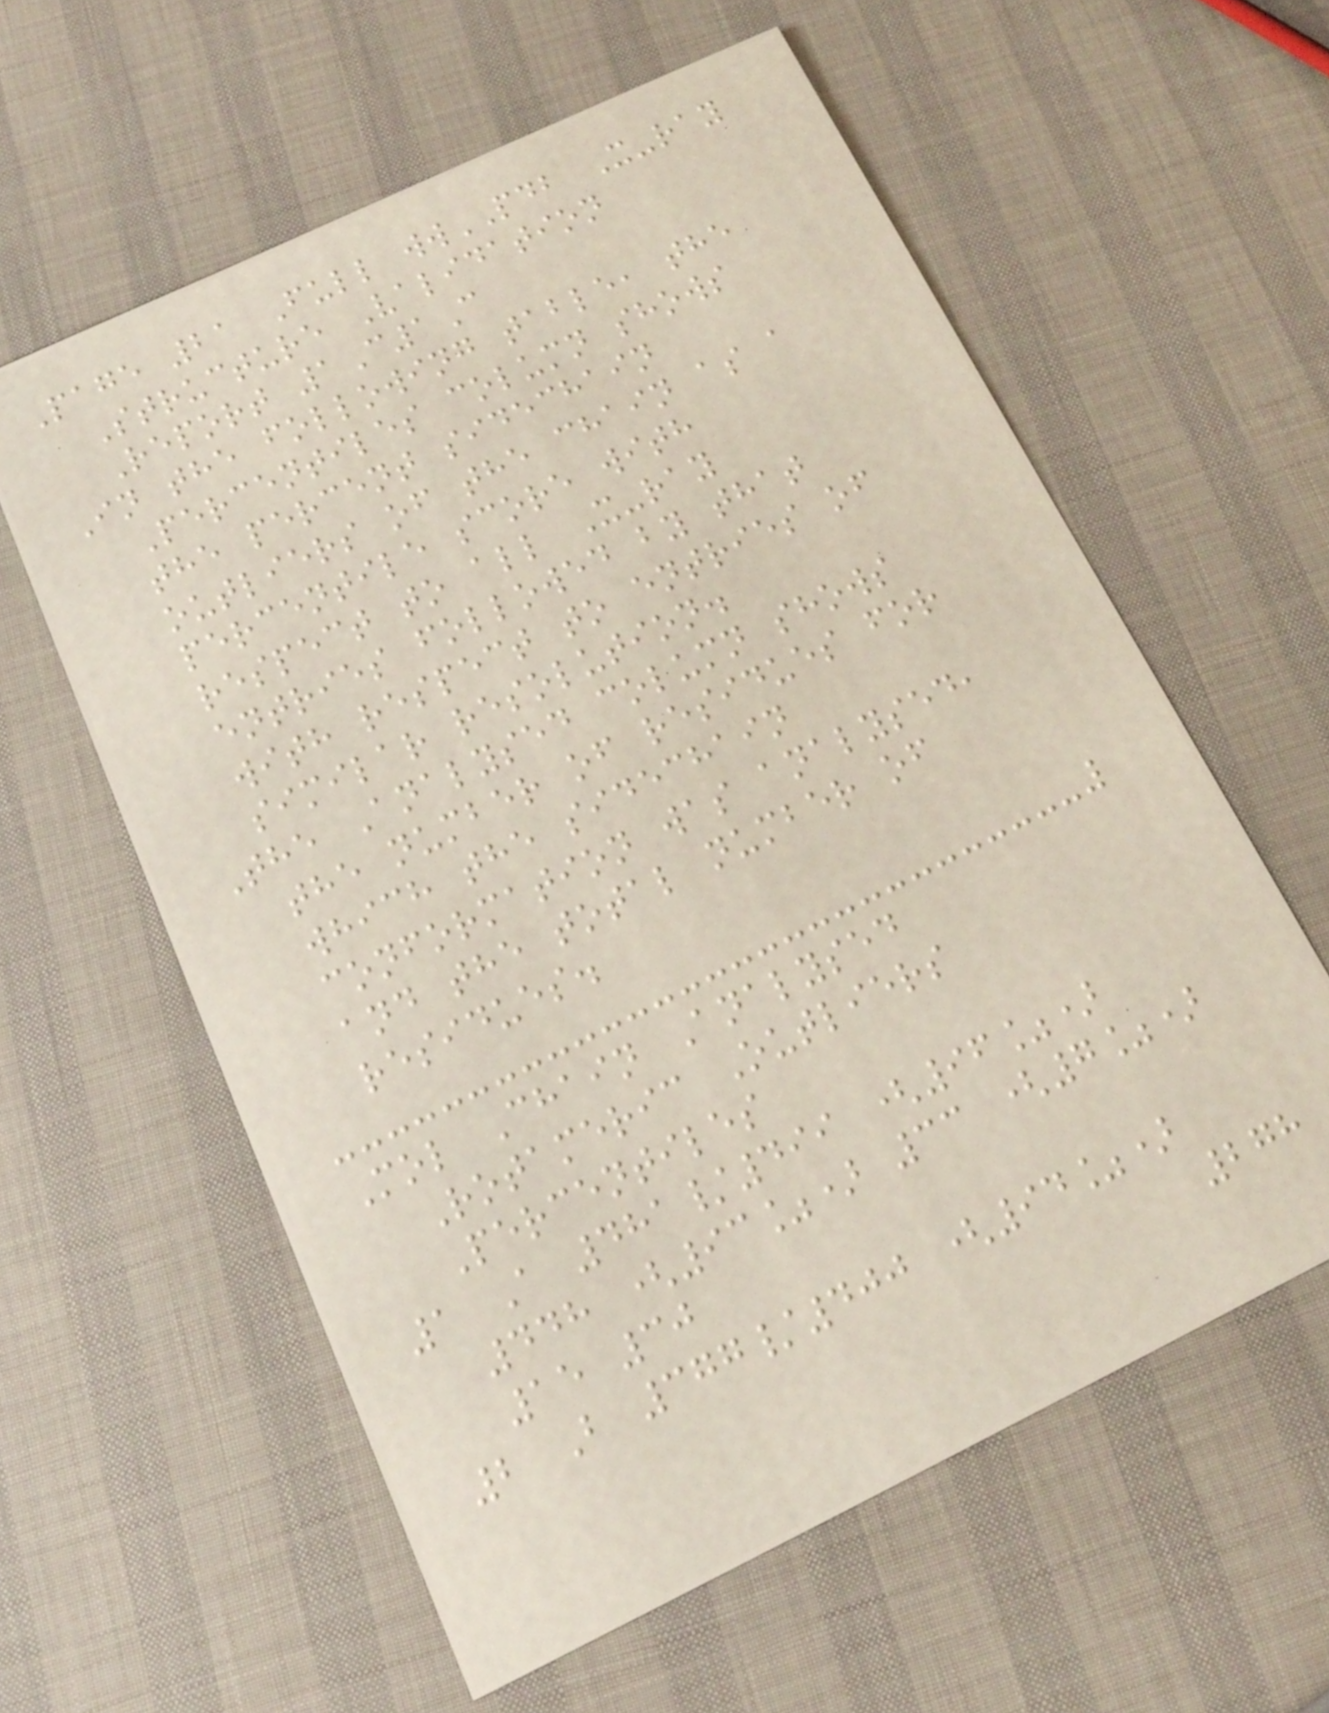Page 21 Full wwPDB X-ray
Structure Validation
Report 1C1C
In the following table, the
Percentiles column shows
the percent sidechain
outliers of the chain as a
percentile score with
respect to all X-ray
entries followed by that
with respect to entries of
similar resolution.
The Analysed column shows
the number of residues for
which the sidechain
conformation was analysed,
and the total number of
residues.
Mol Chain Analysed
Rotameric Outliers
Percentiles
1 A 481/499 (96%)
448 (93%) 33 (7%)
15 30
2 B 377/400 (94%)
278
